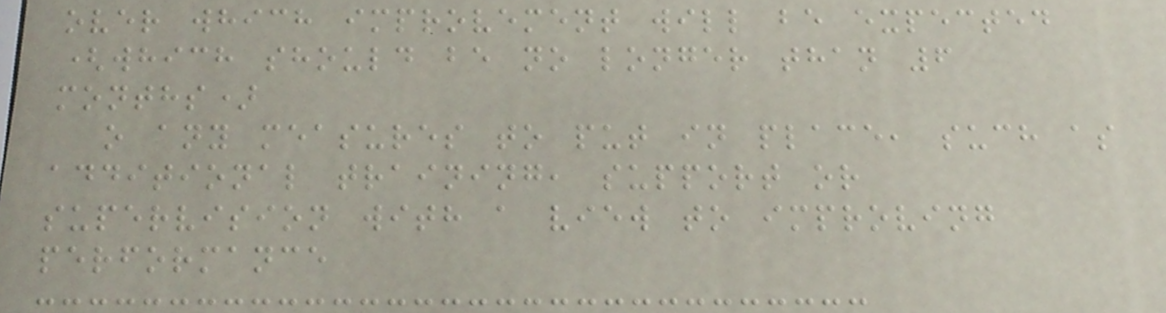over which improvement will be expected
(which should be no longer than 6
months)
o any measures to put in place, such as
additional training, support or
supervision with a view to improving
performance
